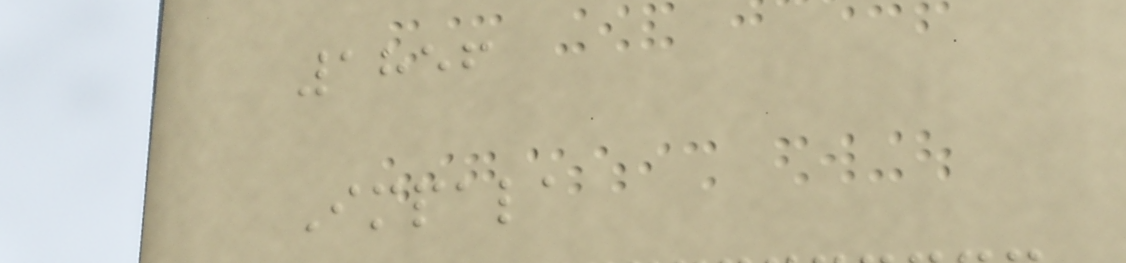1856
Impala
